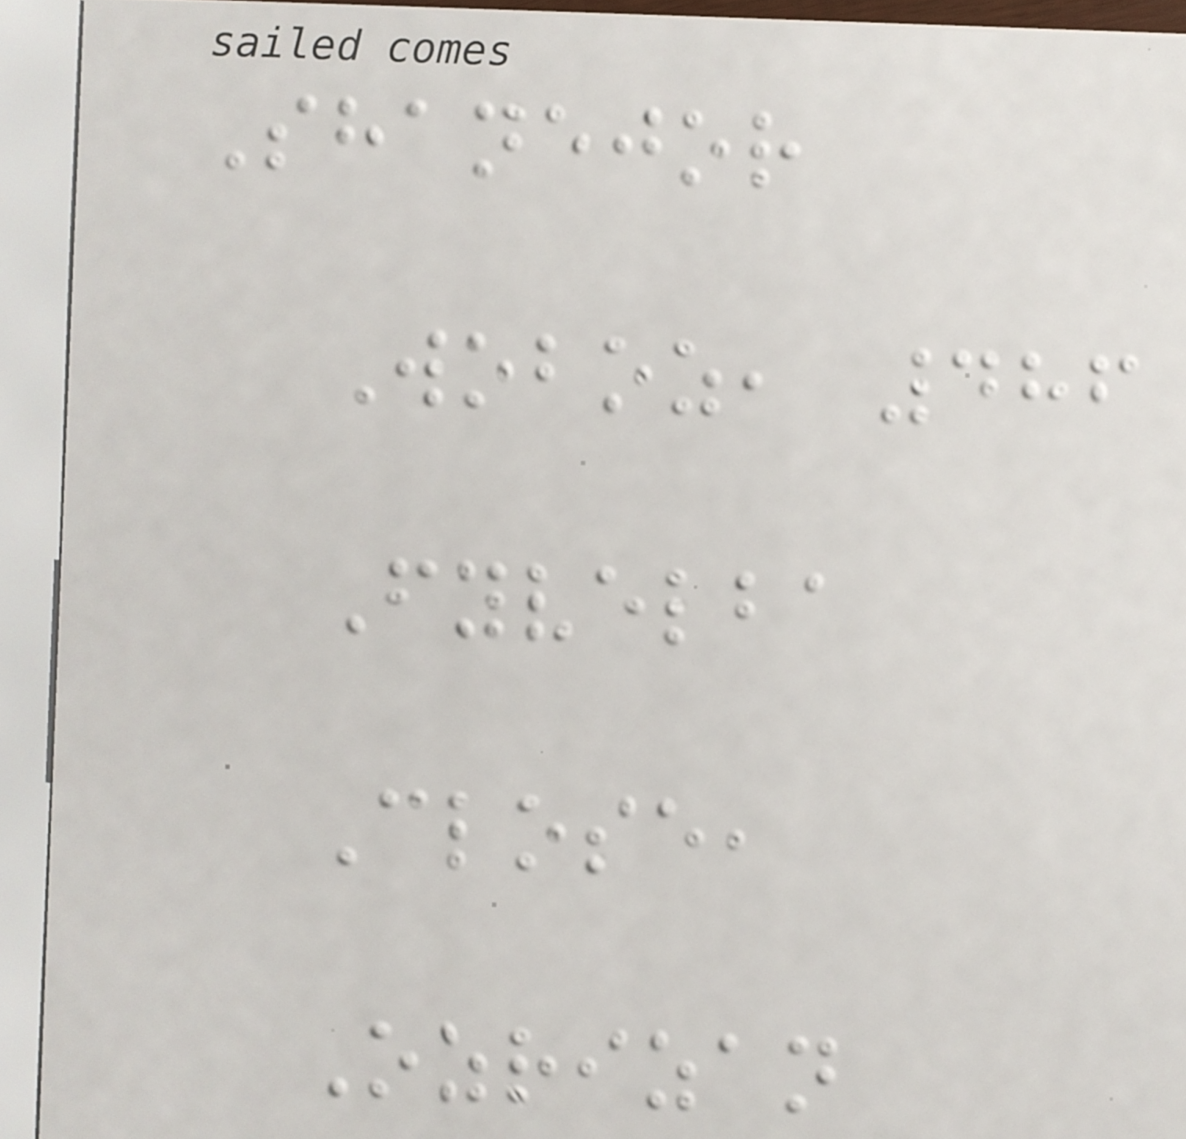Shanejor
Woboz, 486
Fyvelba
Close,
Ozrizan
